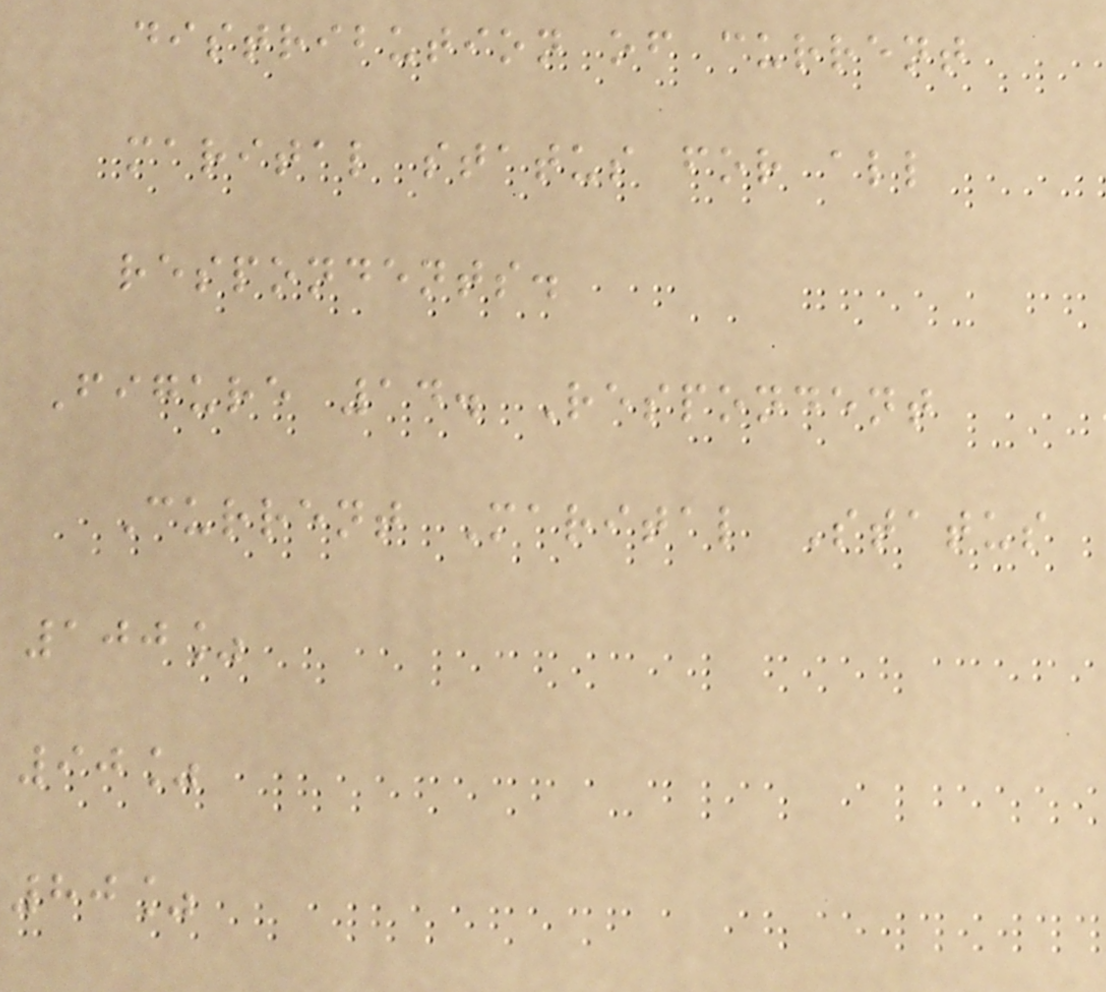distribution of current
marital status for all
respondents.
Figure 14. Respondent
Current Marital Status
100%
90%
80%
